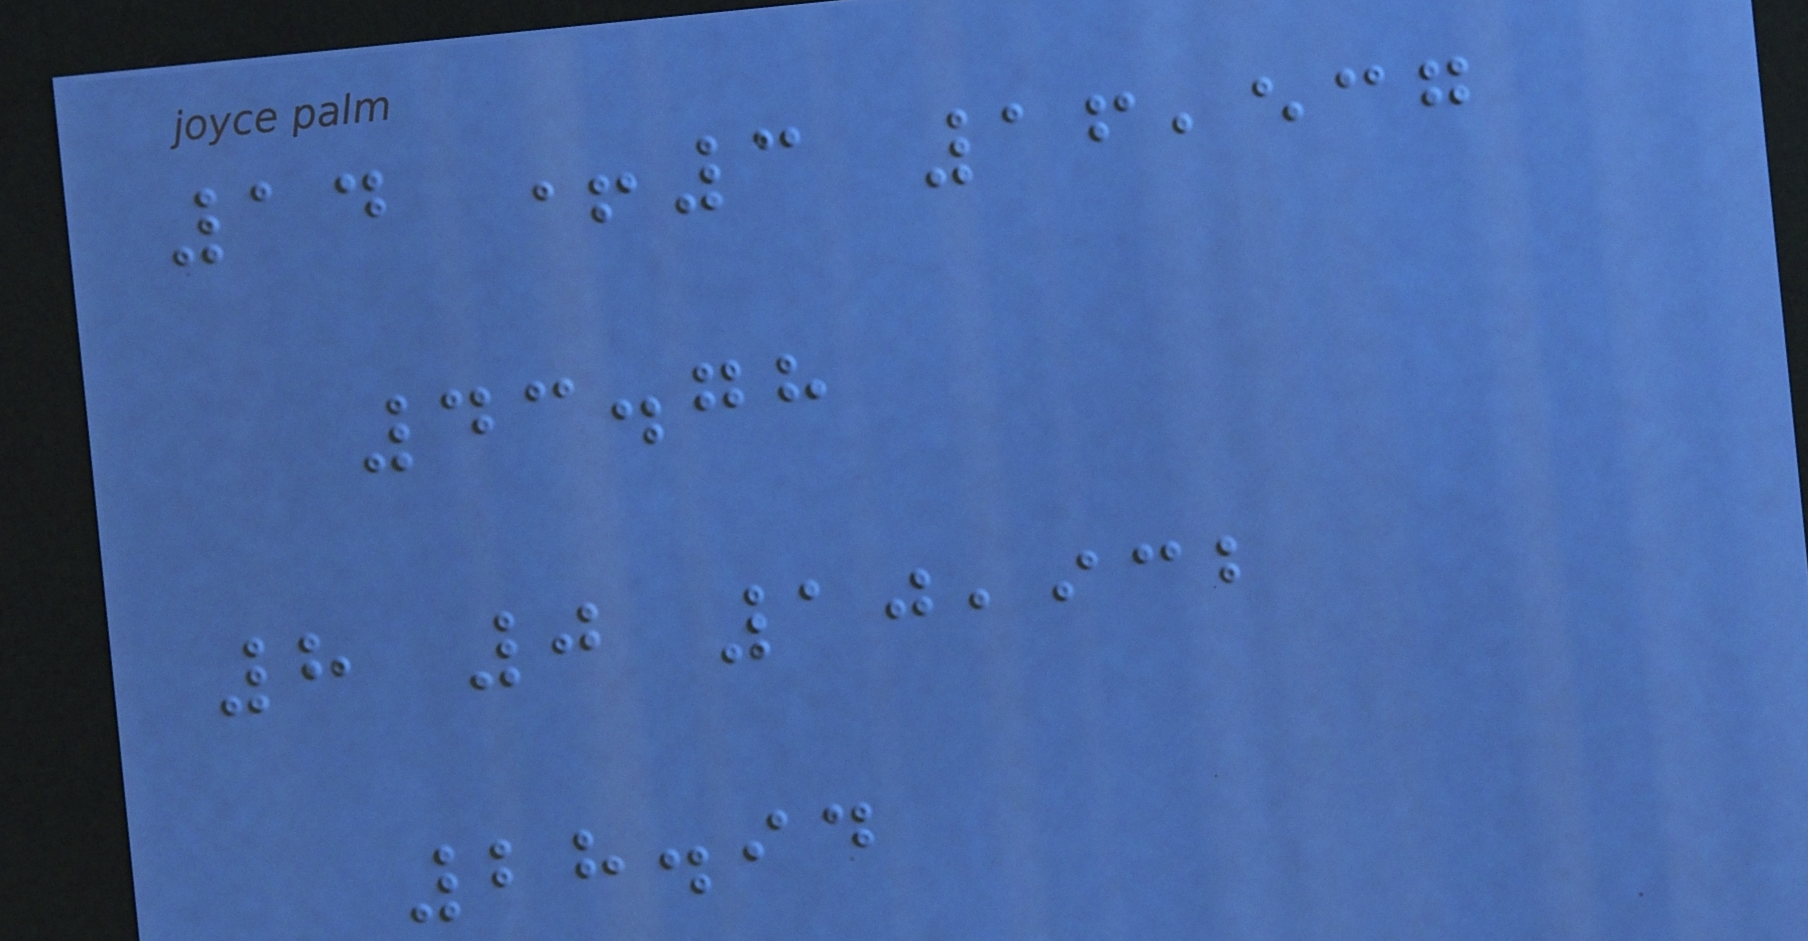14 +3 16,537
43.78
8 0 10,932
28.94
